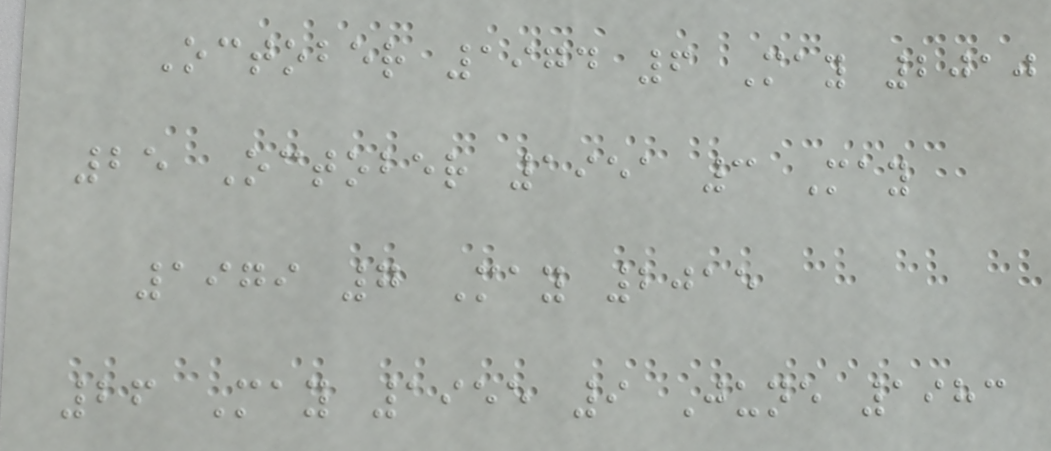October 1974 6 May 2010
25 October 1951 3 May
1979 7 May 2015
26 May 1955 9 June 1983
